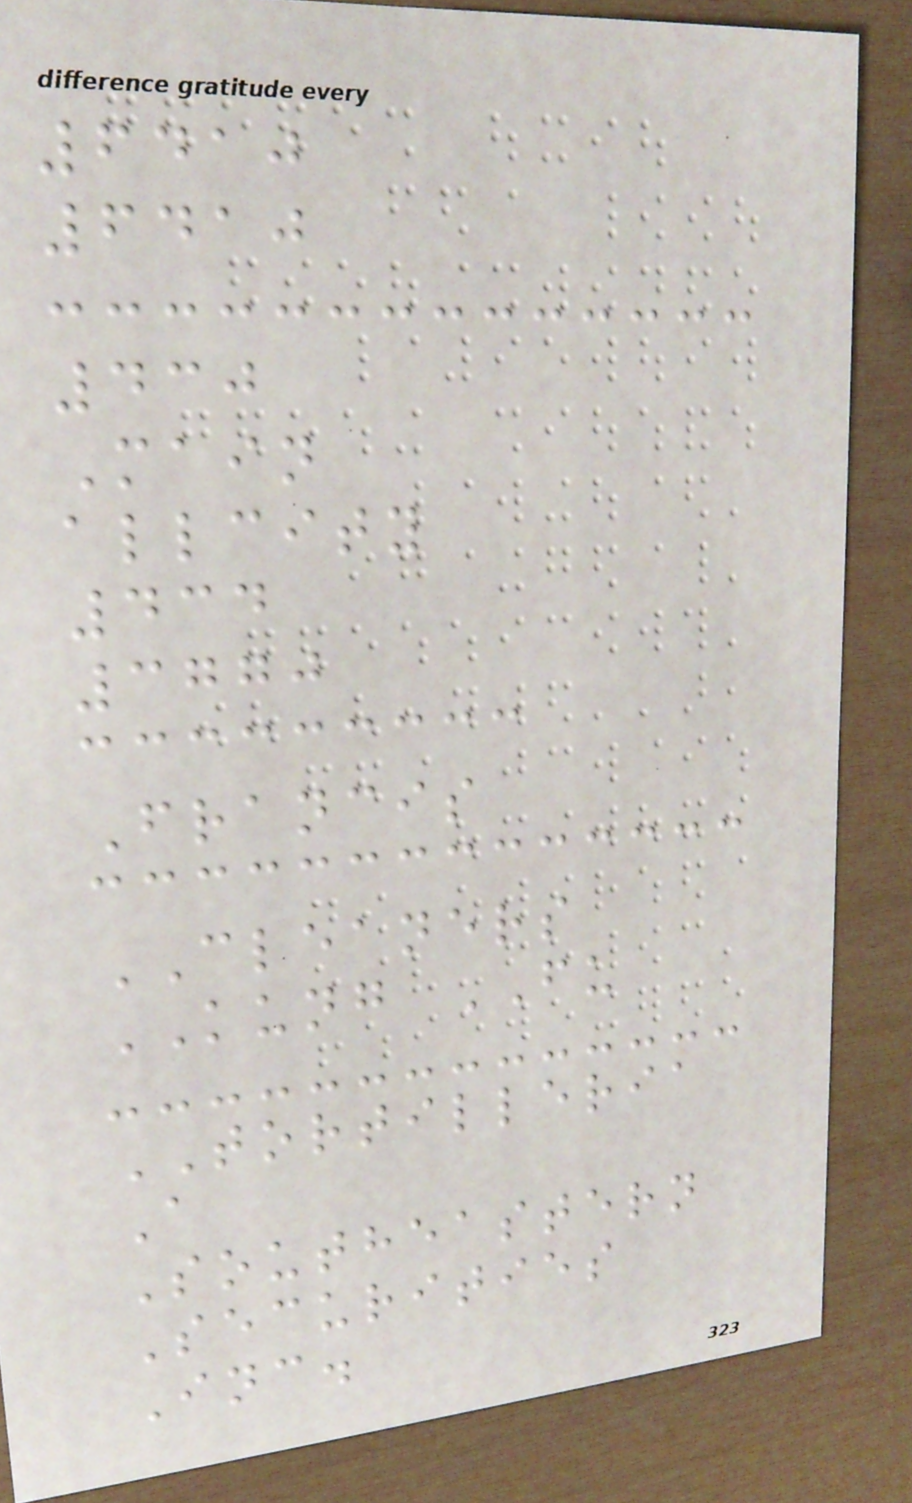6410
6410
430
Main
allcity
434
3770
Francis
CLEANERS
KUNG FU
TORTILLERIA
A
Southeastern
Securities
Inc.
